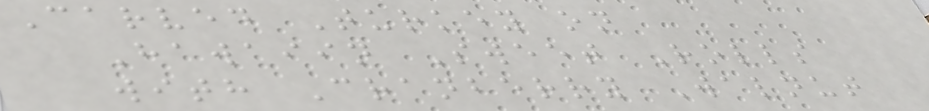Carved Turkey on
Hawaiin Sweet Rolls
with Cranberry Walnut
